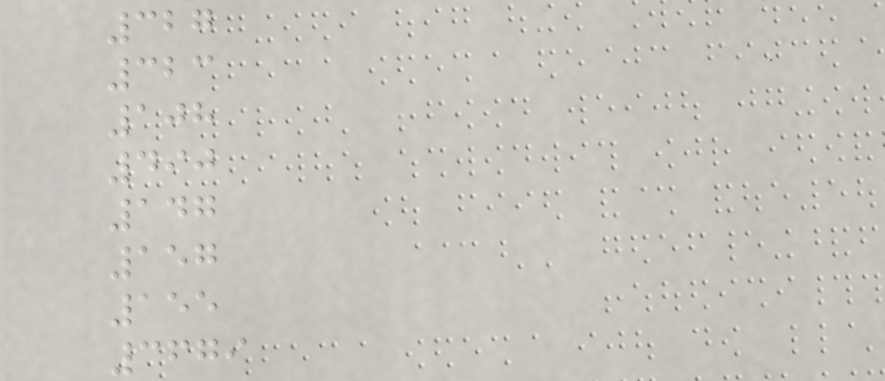327
323
108
490
147
157
155
3679
